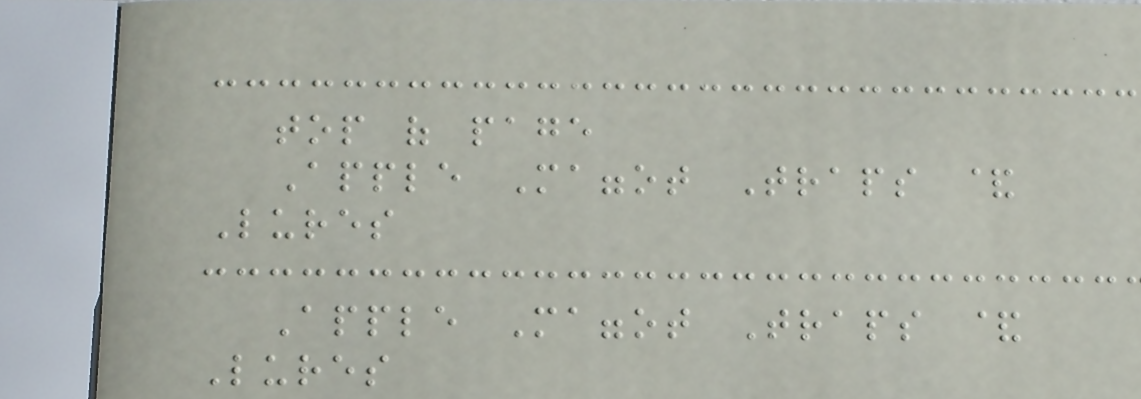top of page
Apple Maggot Traps &
Lures
Apple Maggot Traps &
Lures
